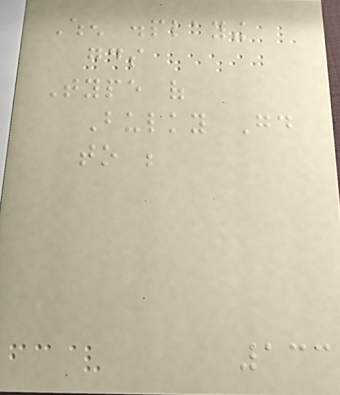When displaying
goods
Type of
Bulky Good
to be
133
